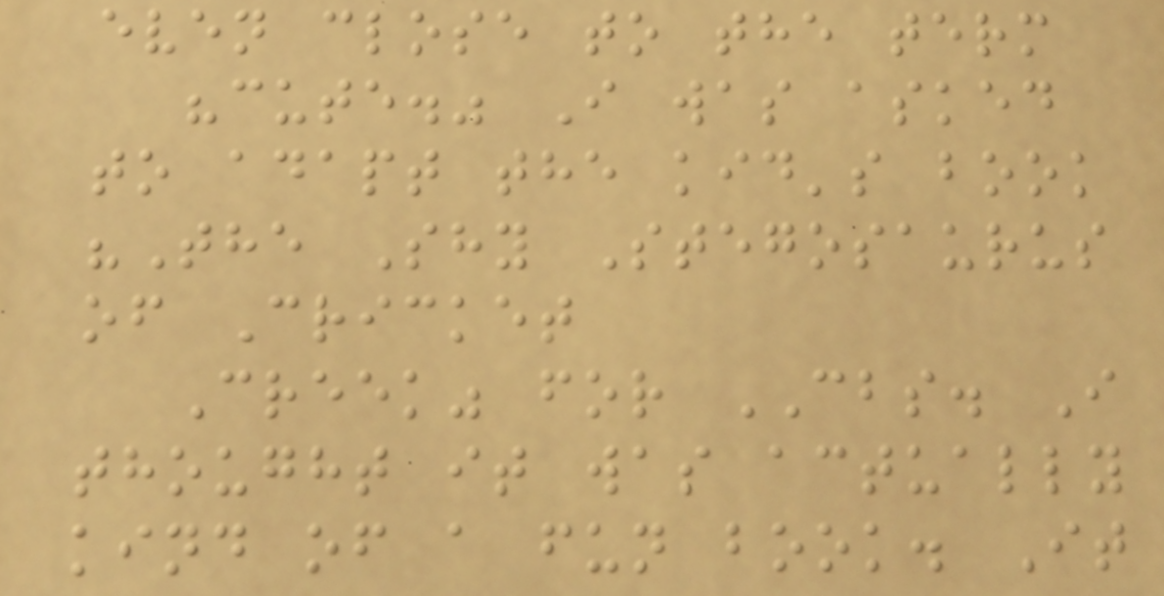even close to the term
"cute." I was asked
to adapt the kid's book
"The Shy Stegosaurus
of Cricket
Creek" for CBS. I
thought it was actually
kind of a fun book. It
